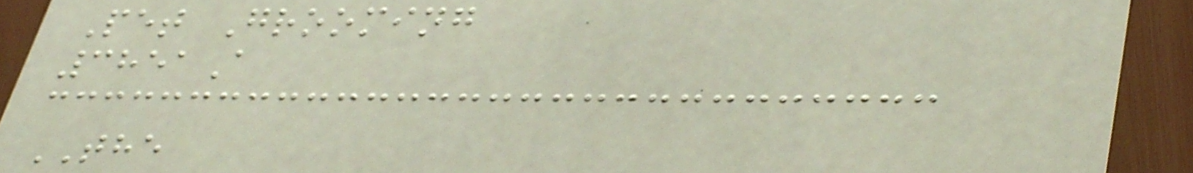Pet Grooming
3851A
THE
